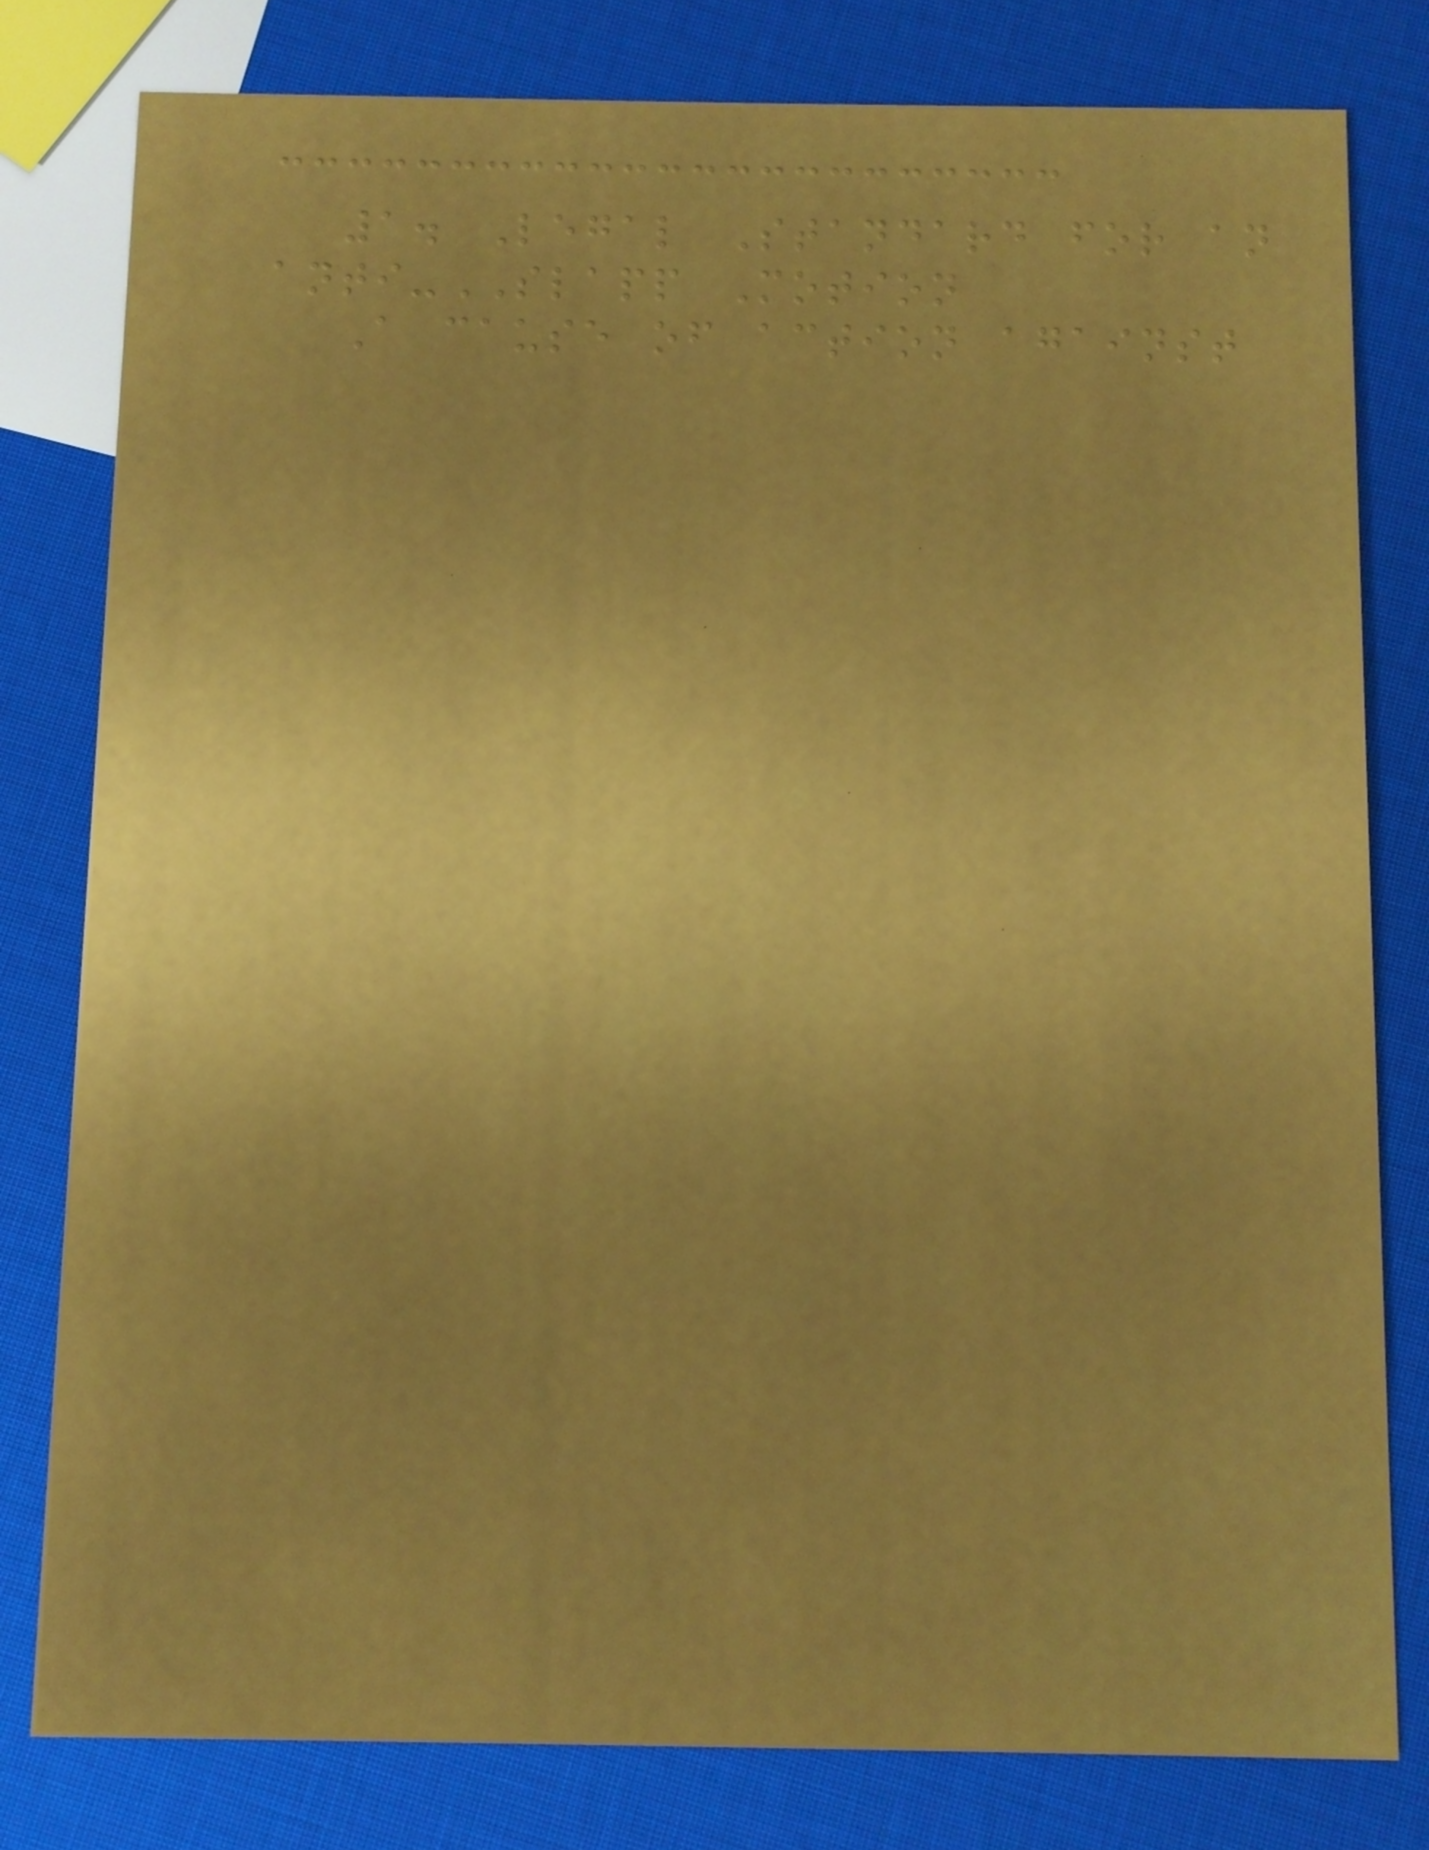1. Legal Standard for an
anti-SLAPP Motion
A cause of action against
